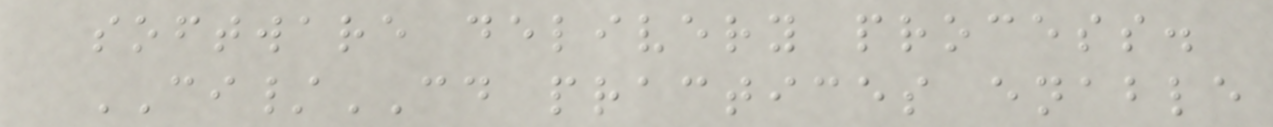software delivery process.
CI/CD practices enable
